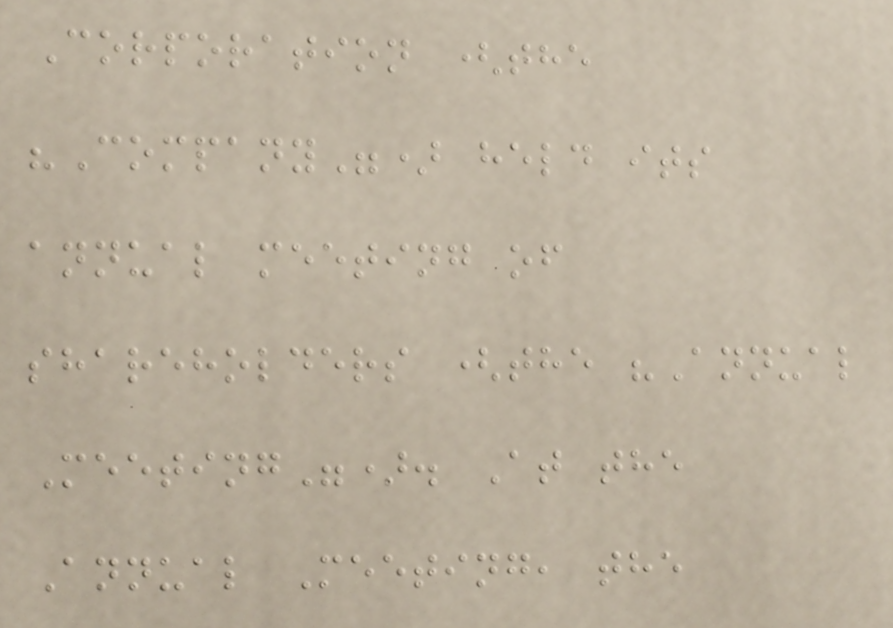Corporation (the
"Company") held its
annual meeting of
shareholders (the "Annual
Meeting"). At the
Annual Meeting, the
